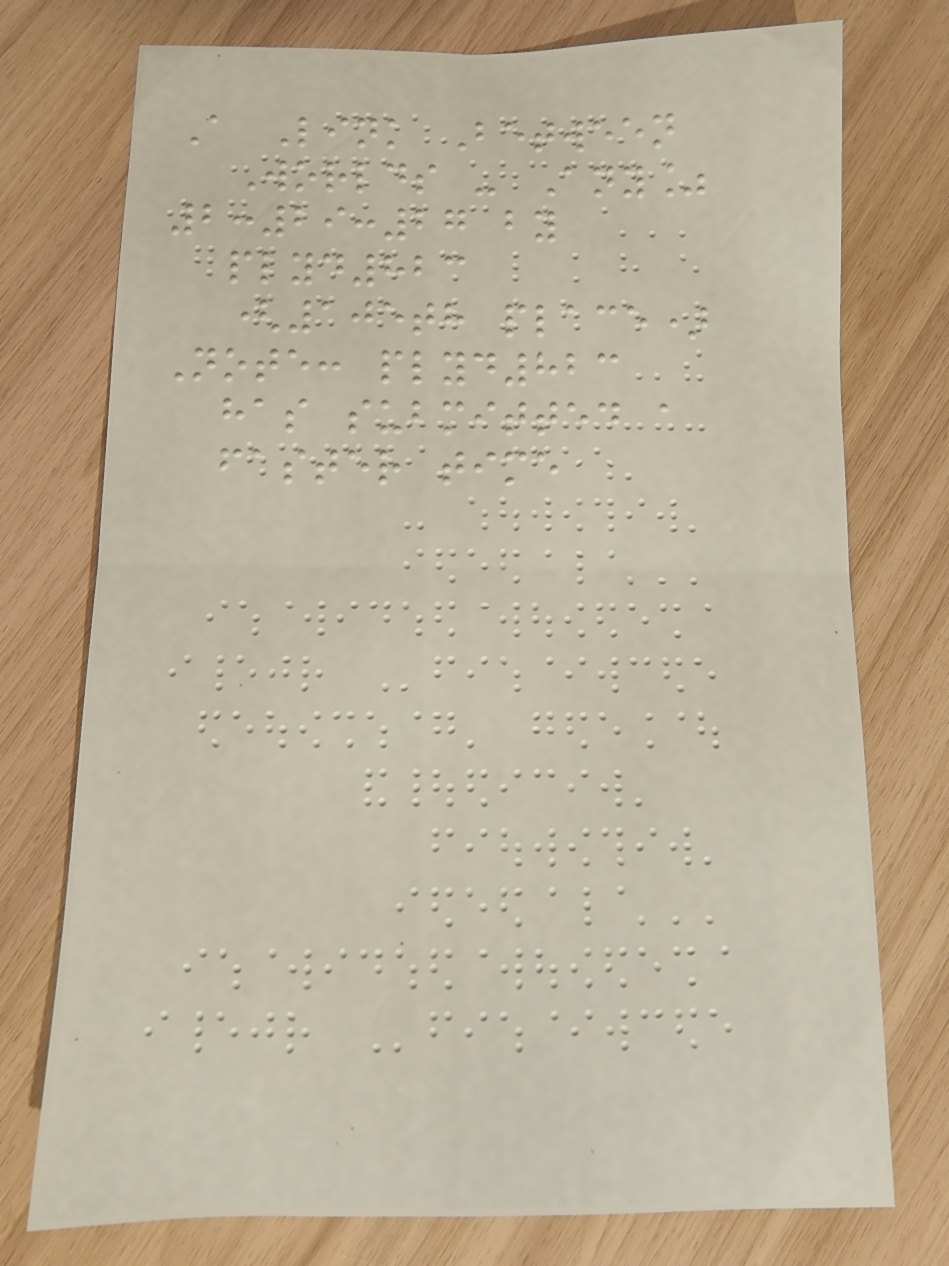A Link Between
Worlds - Any%
2:29:27 by
plyd823
(105th place)
Note: plyd823
has submitted a
faster time
